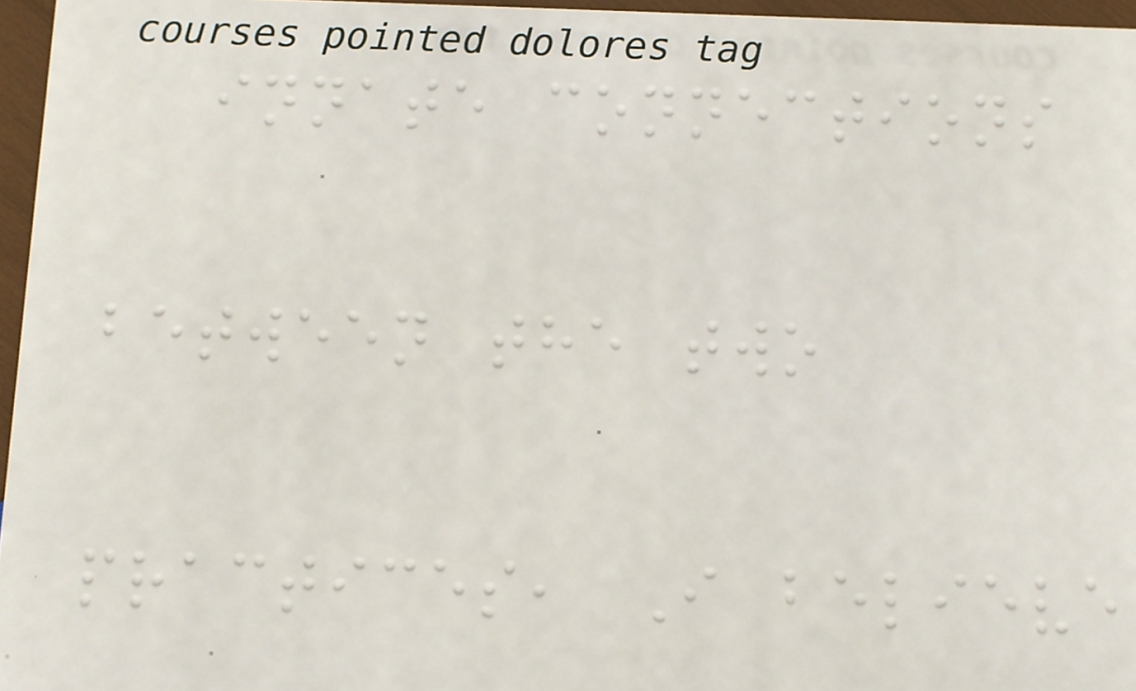innate connections
between the two
practices, I believe
